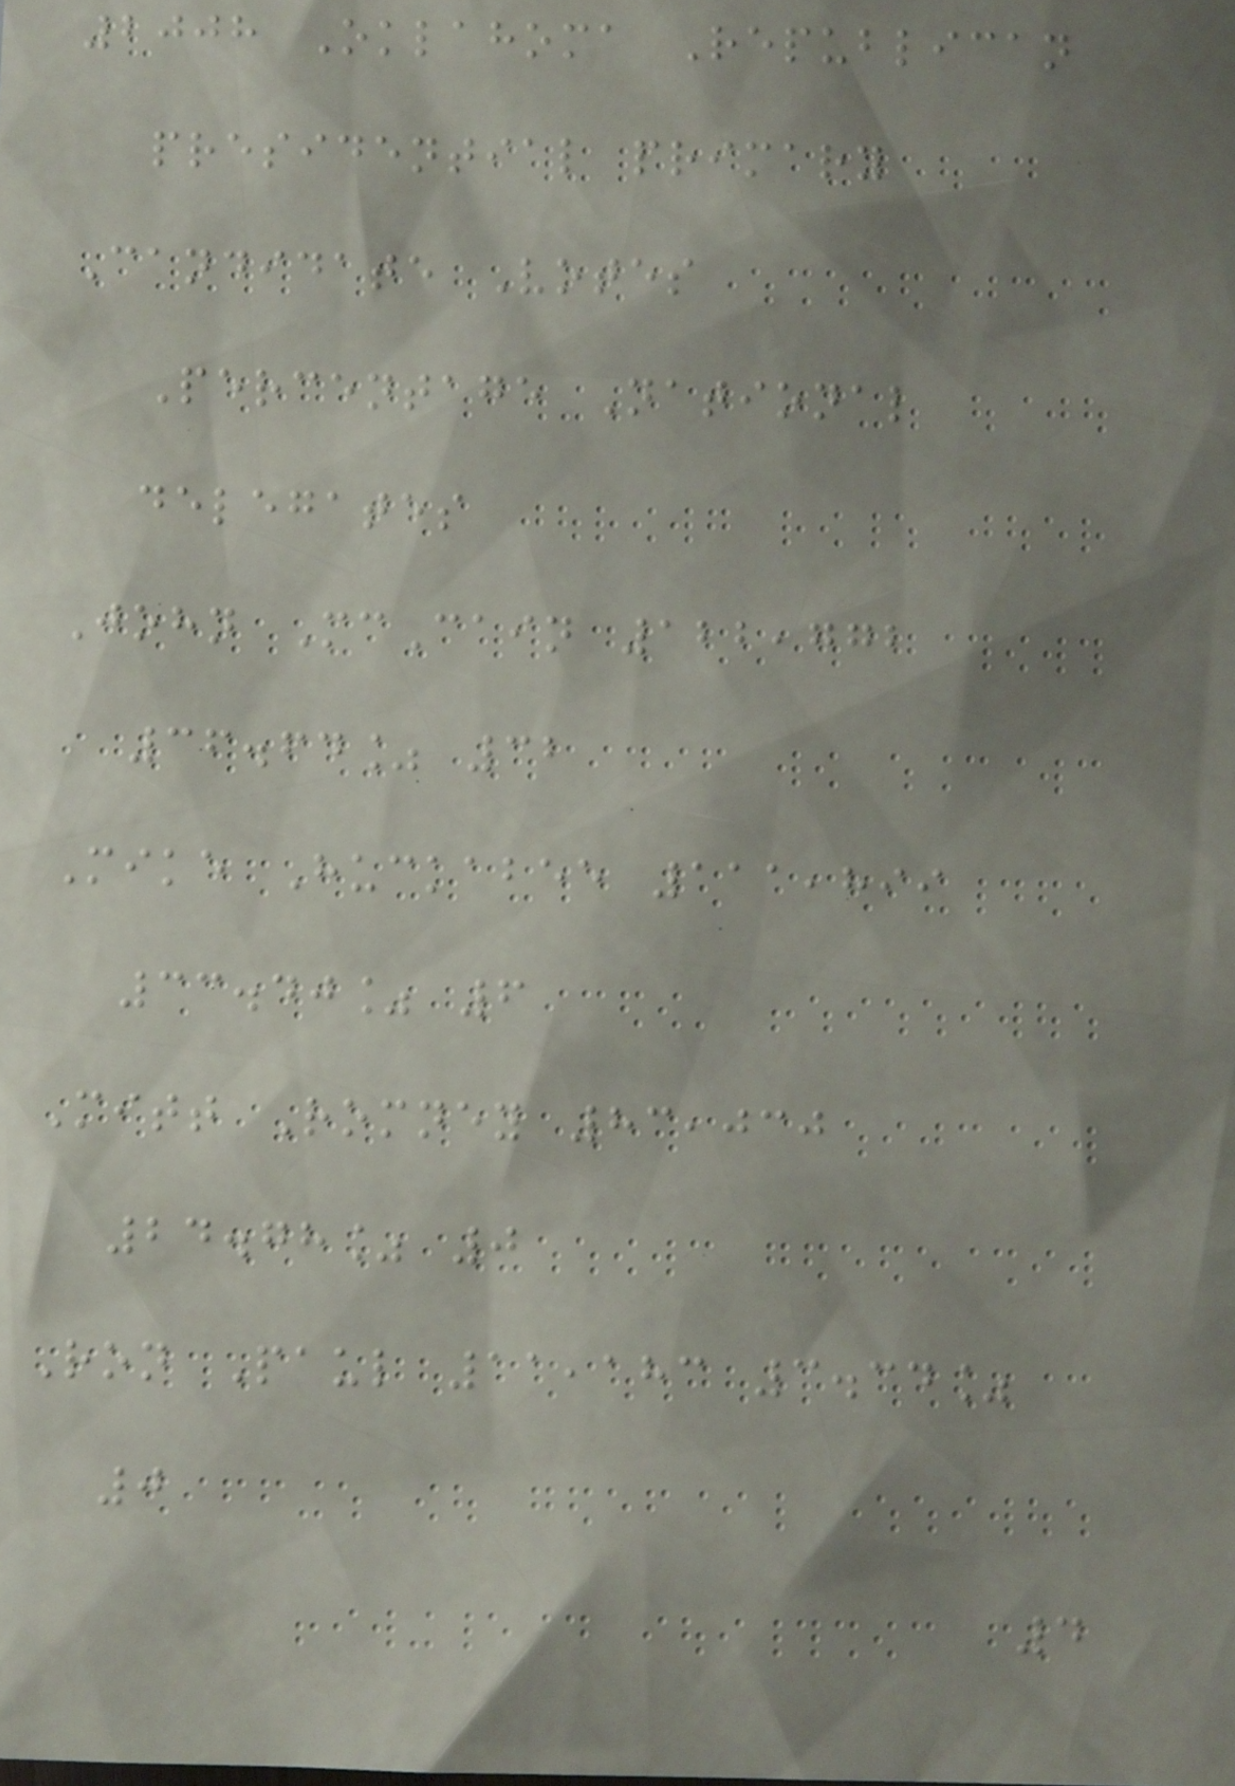2008 Oklahoma Republican
presidential primary
Candidate Votes
Percentage National
delegates
John McCain 122,772
36.64% 32
Mike Huckabee 111,899
33.40% 6
Mitt Romney 83,030
24.78% 0
Ron Paul 11,183 3.34%
0
4
